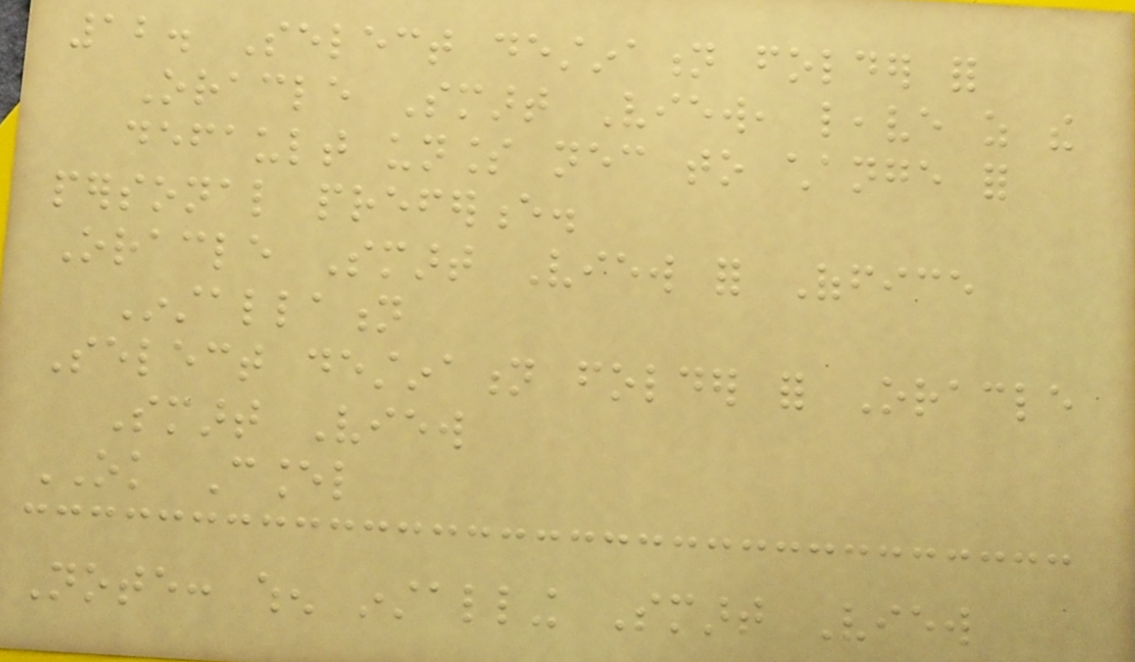12. Select destination folder for
Oracle Smart View, leave as the
default unless necessary to change for
personal preference.
Oracle Smart View for Office
Installation
Select destination folder for Oracle
Smart View
OK Cancel
Note: when installing Smart View
